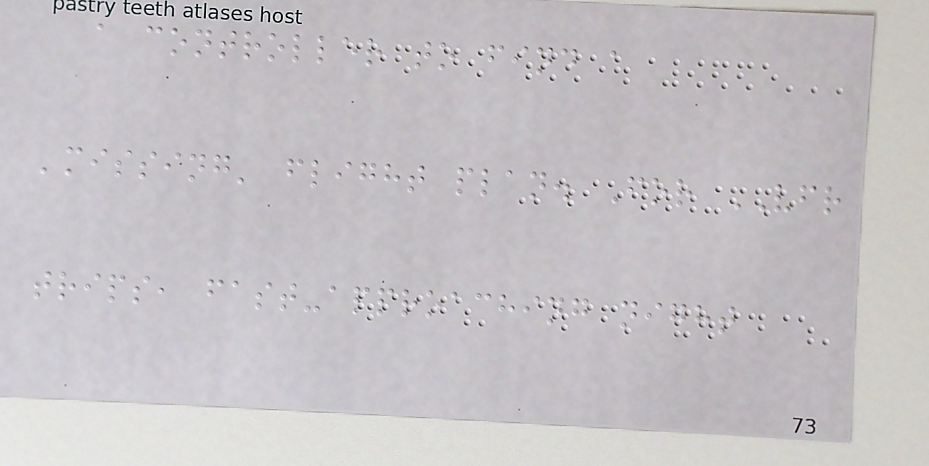a controller to find a
'missing' flight plan. For VFR
trips, fast-approaching night
